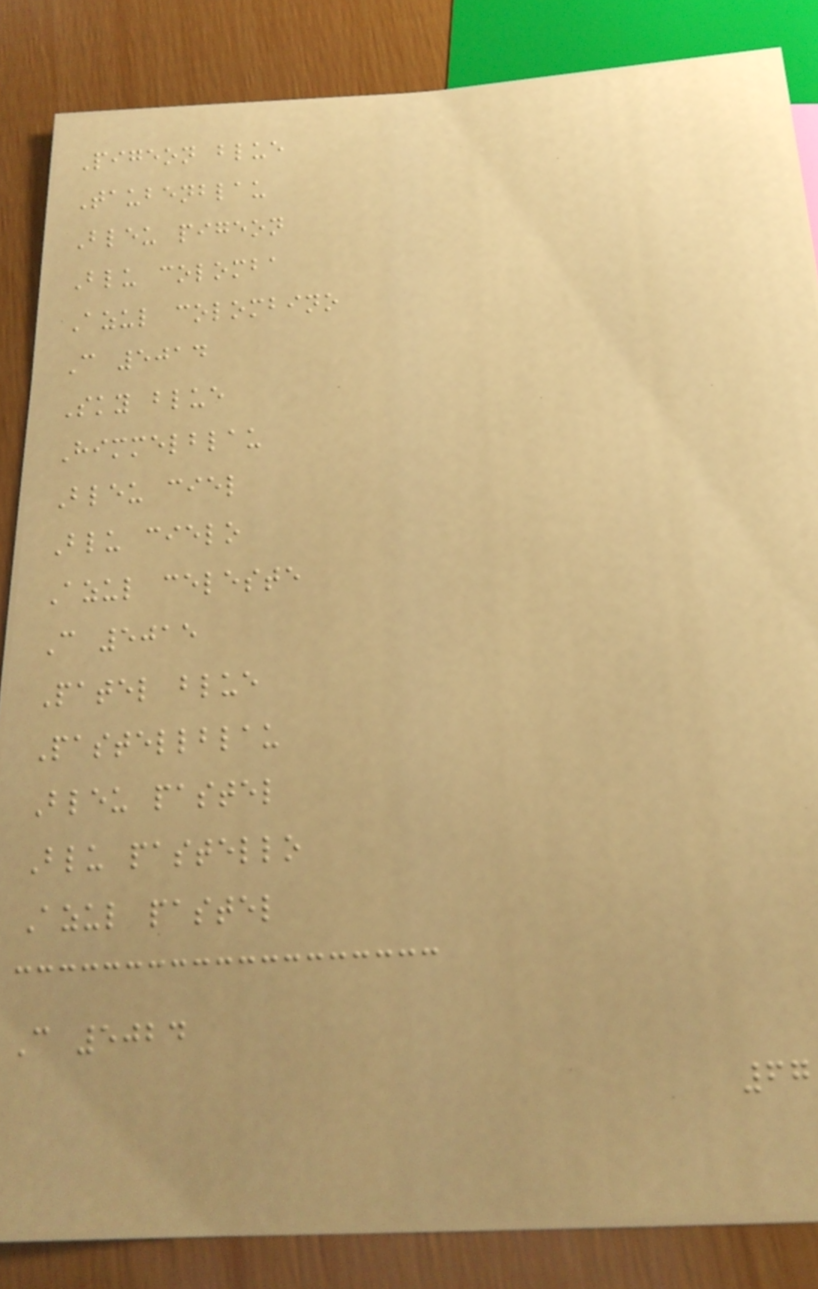Pigeon blue
Taubenblau
Bleu pigeon
Blu colomba
Azul colombino
C 5014
Sky blue
Himmelblau
Bleu ciel
Blu cielo
Azul celeste
C 5015
Patel blue
Pastellblau
Bleu pastel
Blu pastello
Azul pastel
C 5024
67
